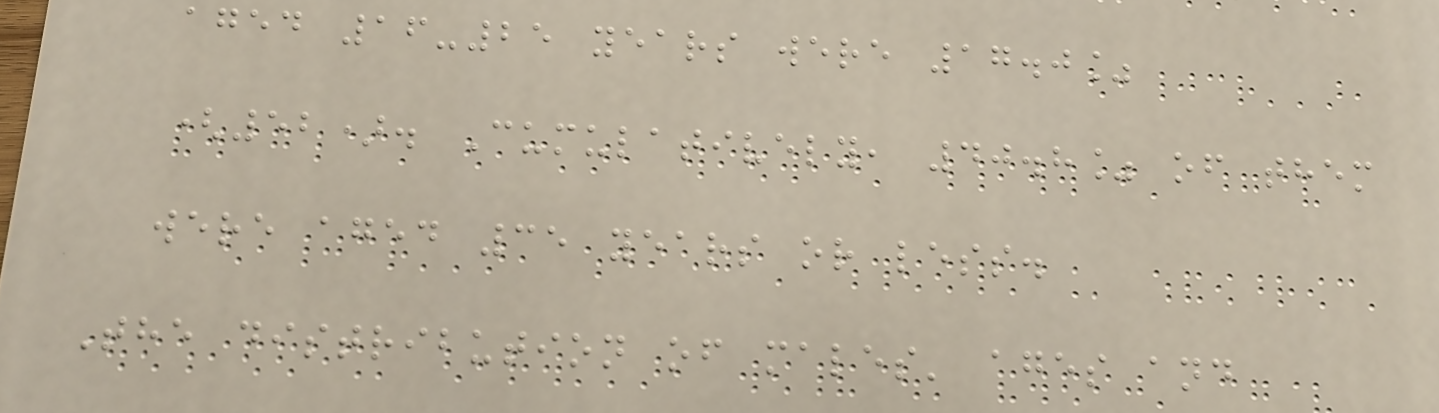aged 16-25 years were 17.0%
(52). Cumulatively, 40.8% of them
were aged 35 years or less.
The distribution of males' ages and
